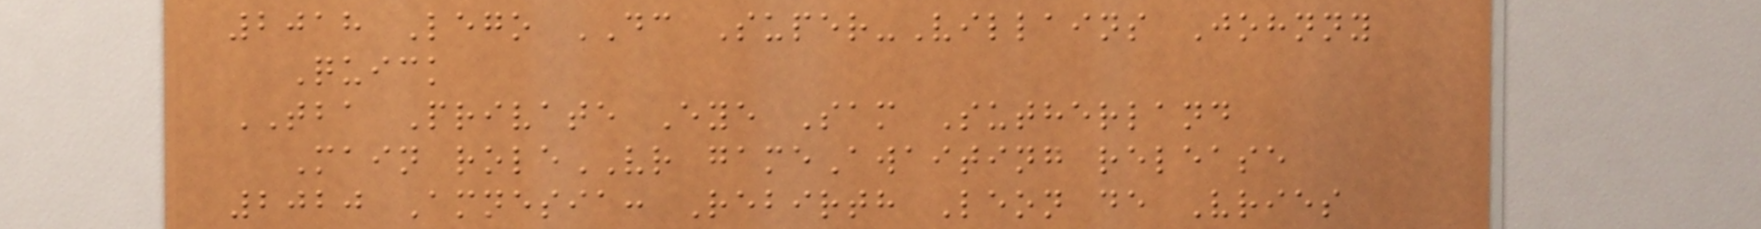2018 Lego DC Super-Villains Johnny
Quick
TBA Private Eye Sam Sutherland
Main roleVR gameAwaiting release
2020 Amnesia: Rebirth Leon de Vries
